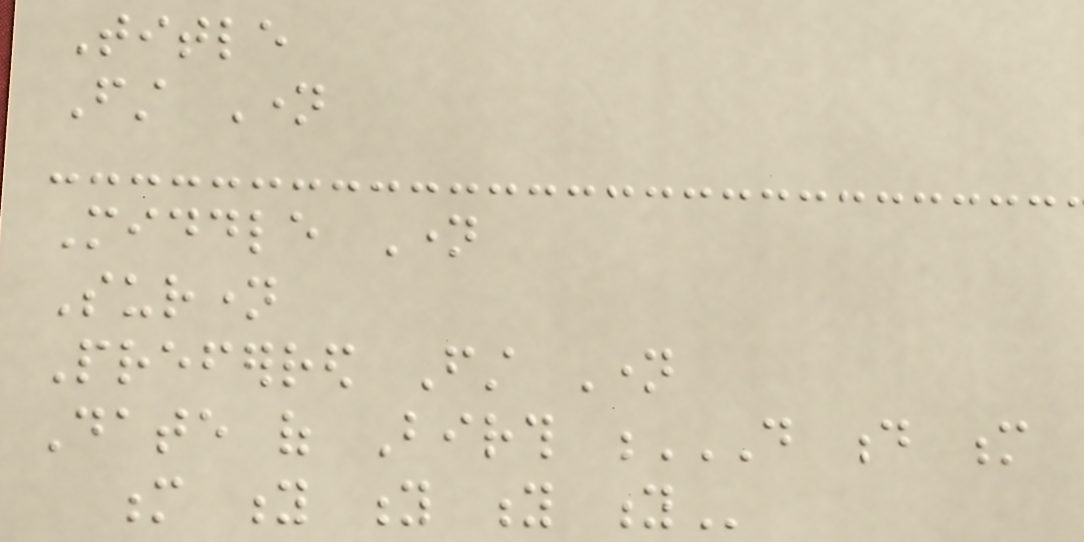Title
First Name
Middle Name
Surname
Preferred First Name
Date of Birth D D M
M Y Y Y Y
